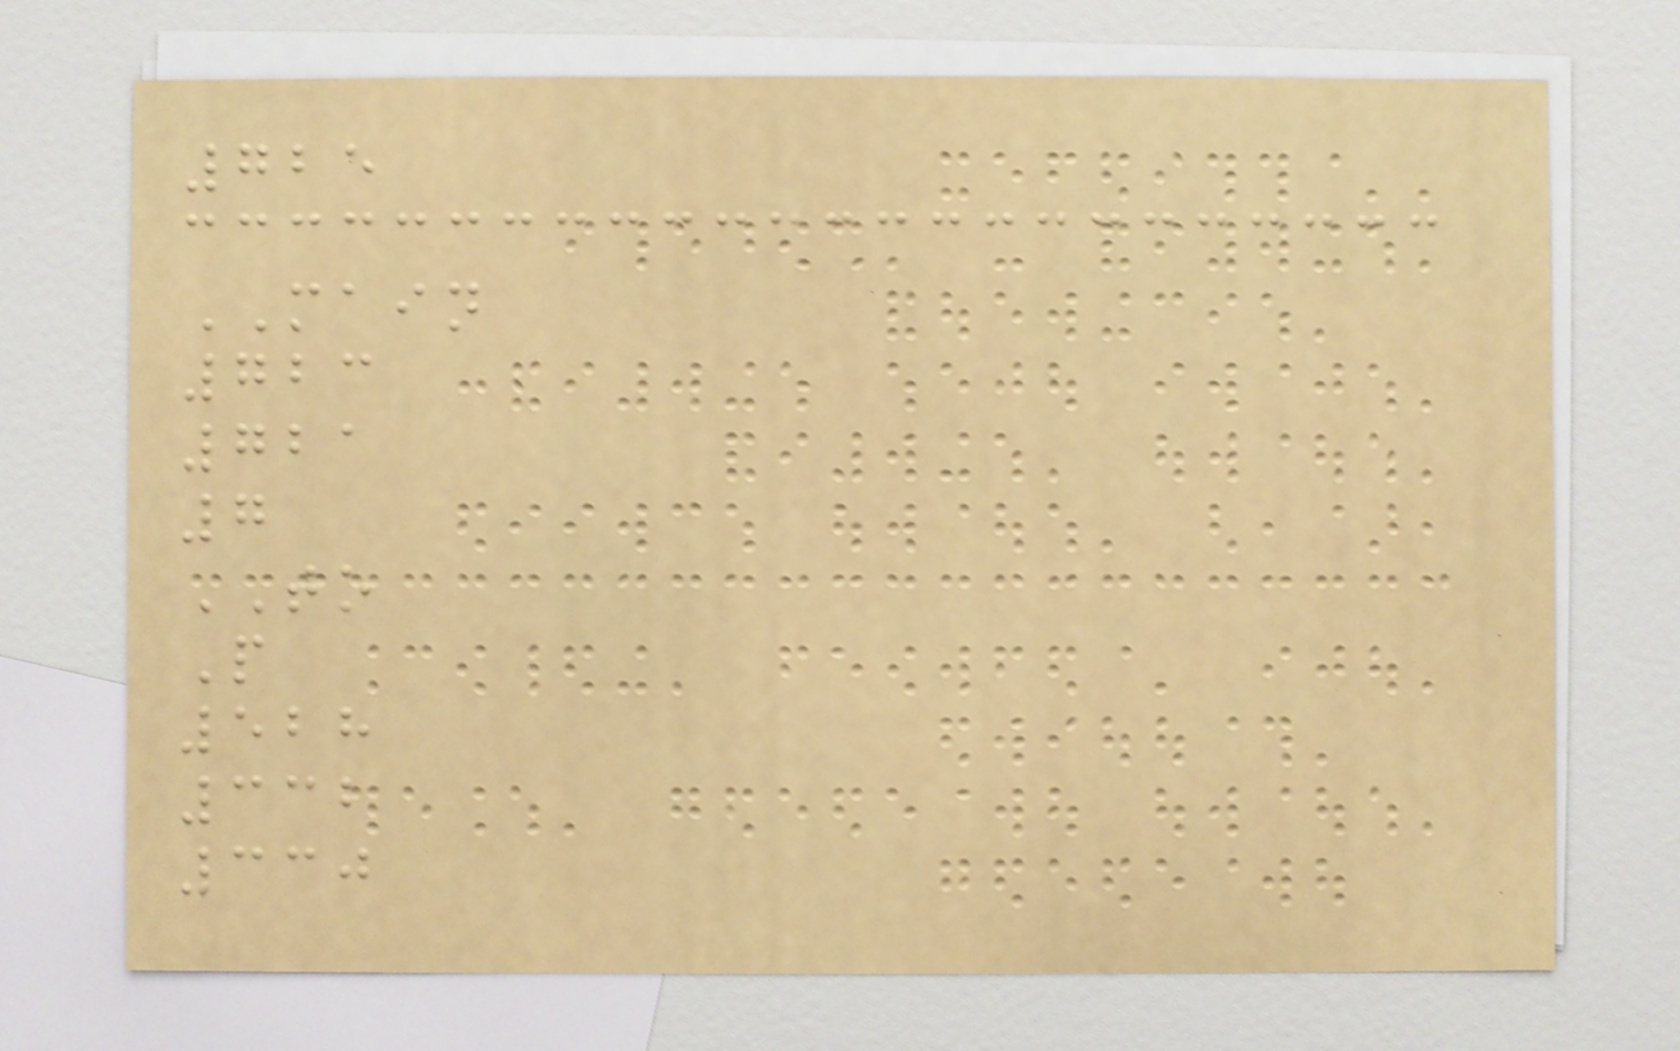725
MAIN
723
721
7
TO
P
528
332
330
